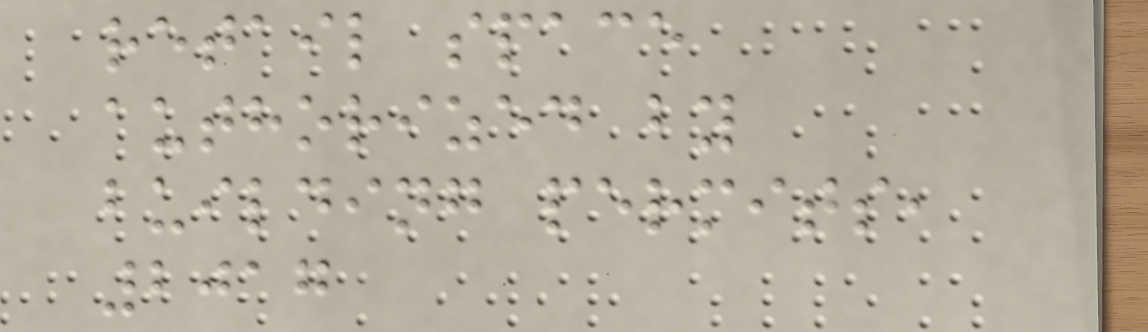retail space
authorized by
building permits,
2017
